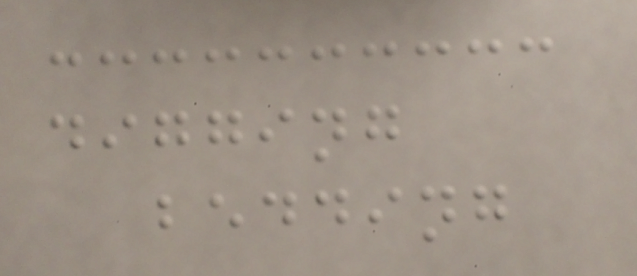digging
bedding
